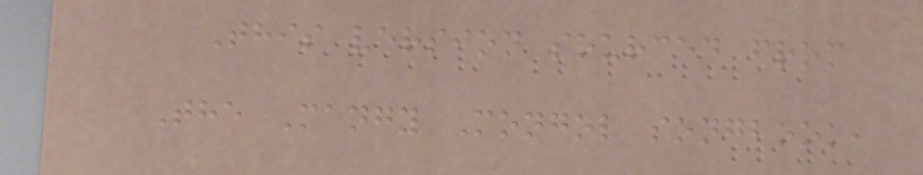This version sourced from
The Mangy Mongol songbook,
